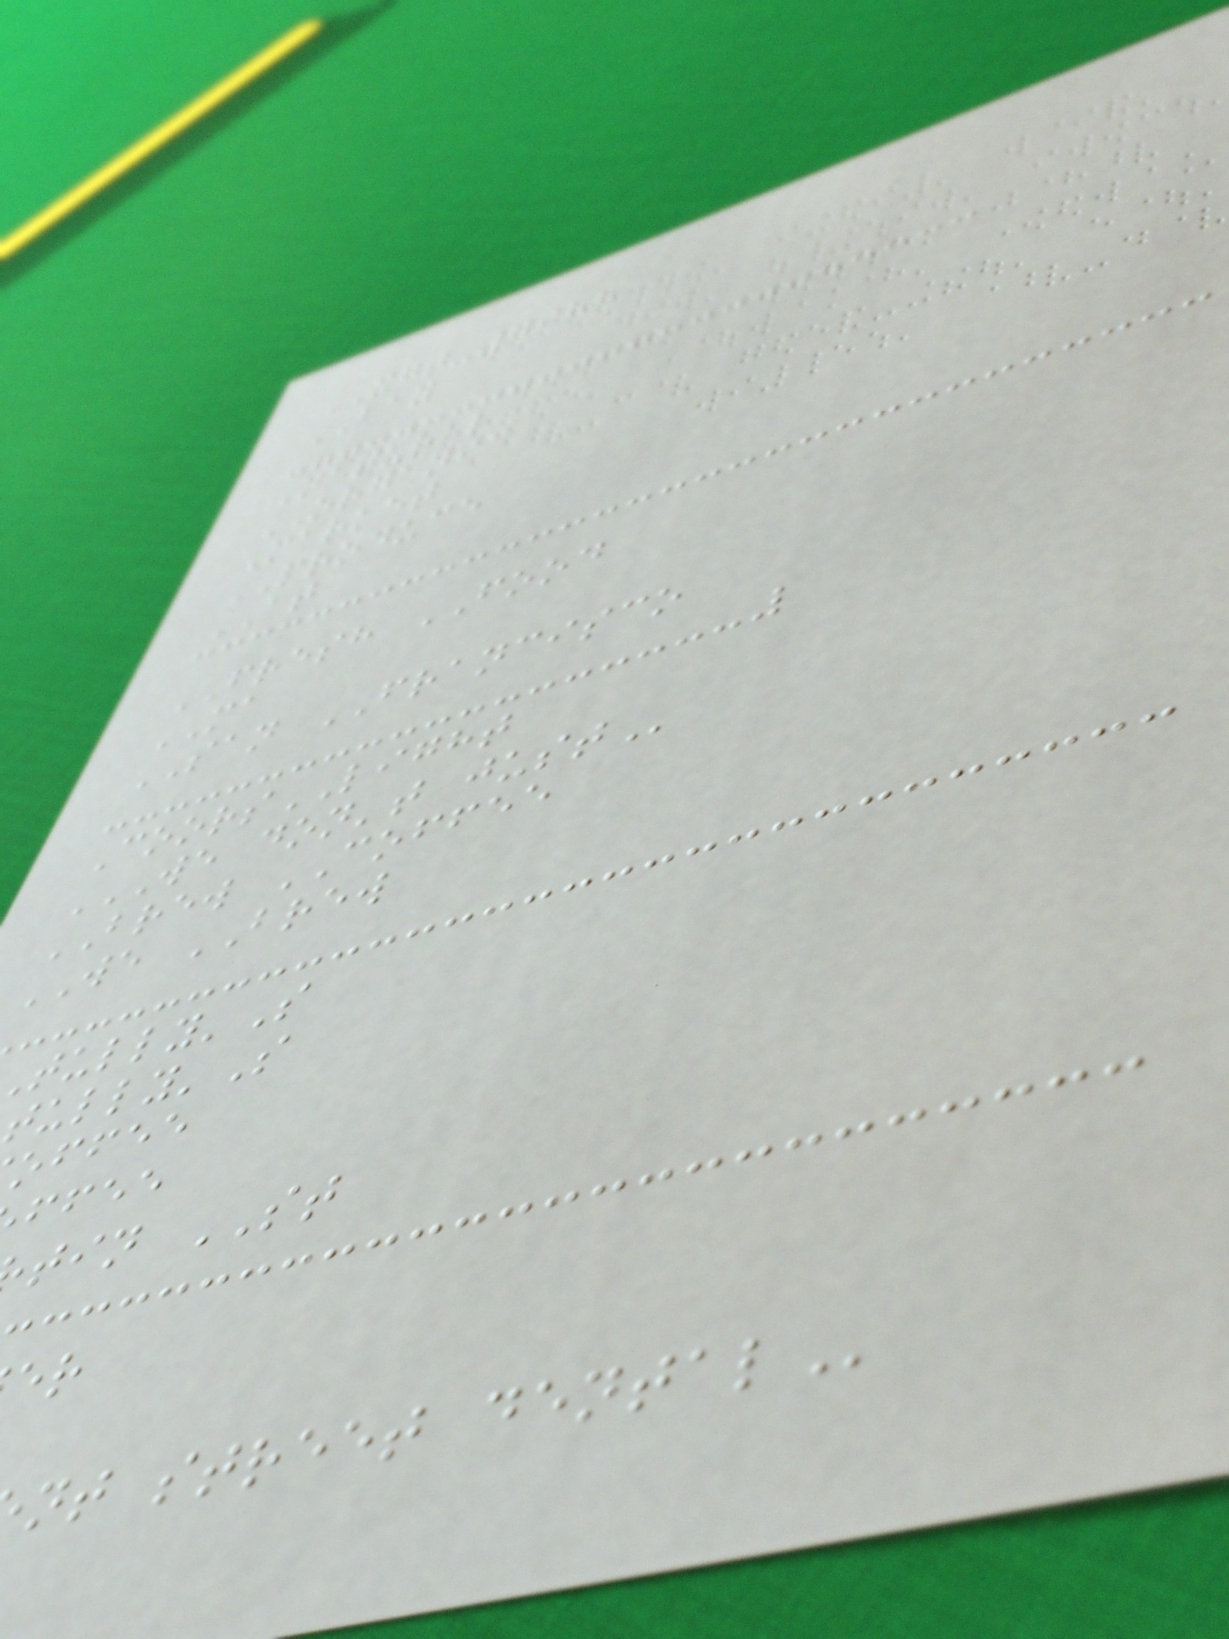XGT-7988
BAY
Natural
ORGANIC
Market
PRODUCE
AT
FRESH FOOD
MA
SAN FRANCISCO
CoorsLIGHT
WE DON'T JUST
BREW COFFEE
WE BREW
offee
ffee
tin ST
nt street
